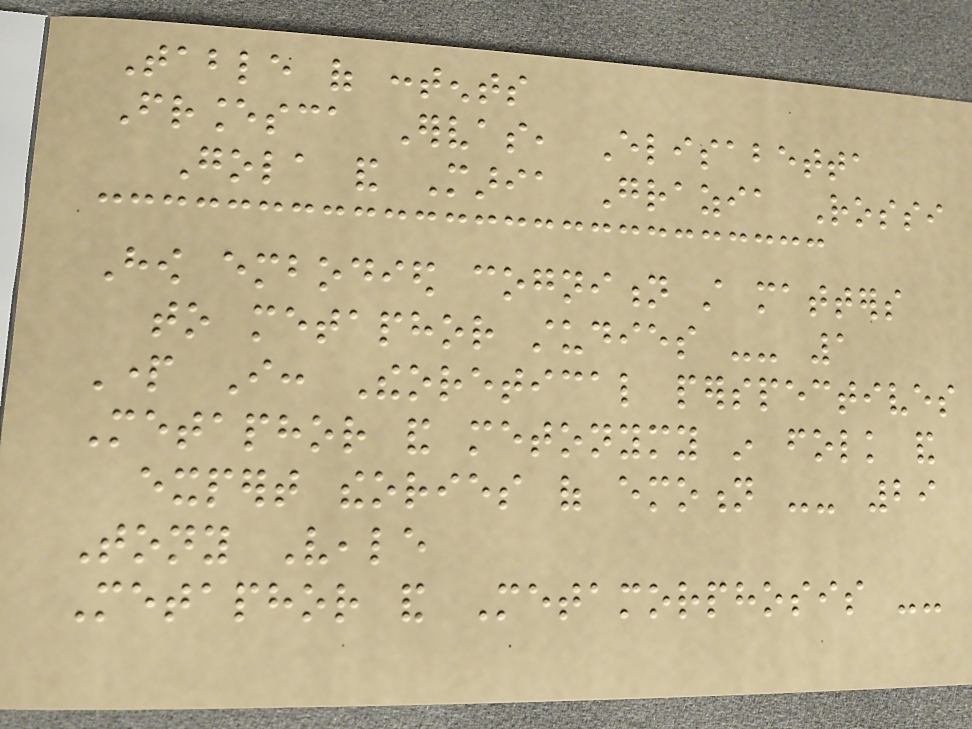Table of contents
Francesca Ervas, Elisabetta
Gola and Maria Grazia Rossi
How embodied cognition still matters
to metaphor studies -- 1
Part I: Theoretical perspectives
Metaphor and metonymy in folk and
expert theories of emotion -- 29
Tony Veale
Metaphor and Metamorphosis --
